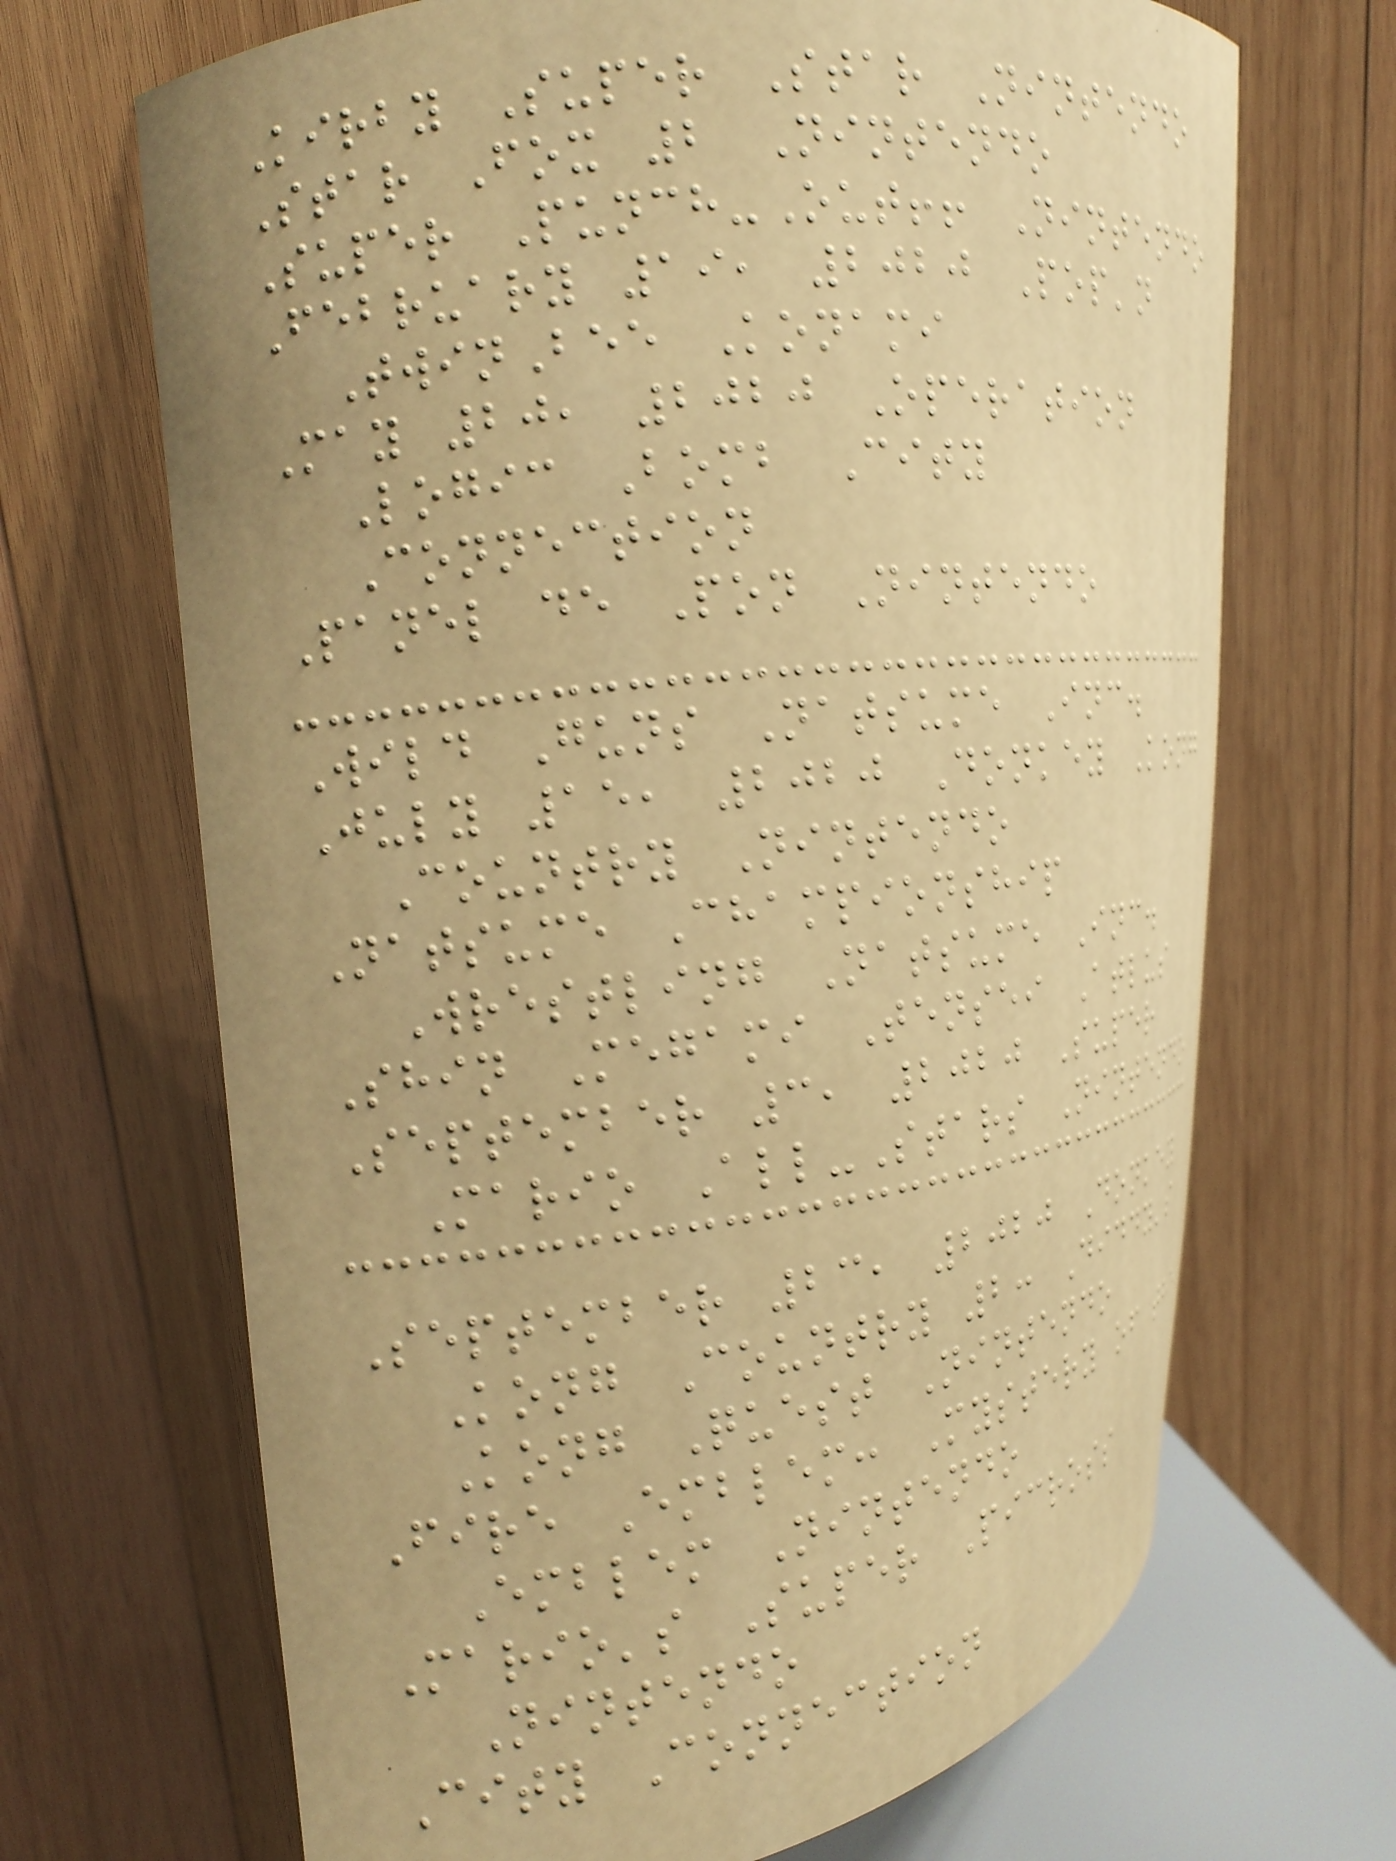Kirby Super Star Nintendo
Star Fox 2 Nintendo
Super Punch-Out!! Nintendo
February 19, 2020 Pop'n
TwinBee Konami
May 20, 2020 Operation
Logic Bomb City
Connection
Panel de Pon Nintendo
Wild Guns Natsume Inc.
July 15, 2020 Donkey Kong
Country Nintendo
Natsume Championship
Wrestling Natsume Inc.
Shin Megami Tensei Atlus
September 3, 2020 Super
Mario All-Stars Nintendo
September 23, 2020 Donkey
Kong Country 2: Diddy's
Kong Quest Nintendo
Fire Emblem: Mystery of the
Emblem Nintendo
Mario's Super Picross
Nintendo
City Connection
